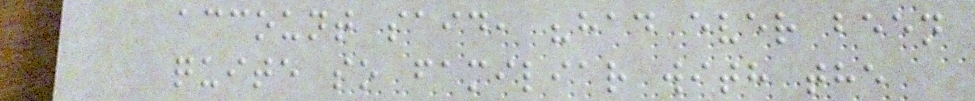account said, "had ever been
quite so familiar with the
